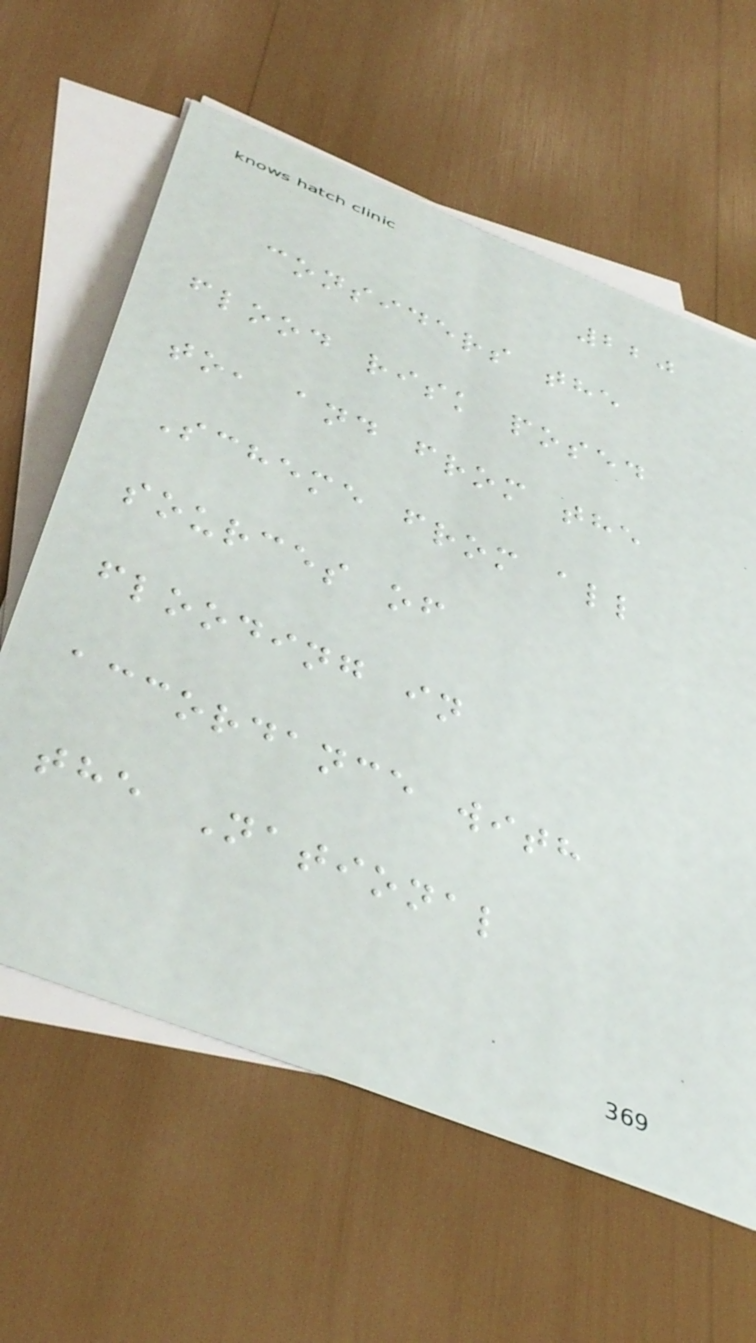220
considers the
flood risk posed
to, and from the
Scheme from all
sources of
flooding in
accordance with
the National
